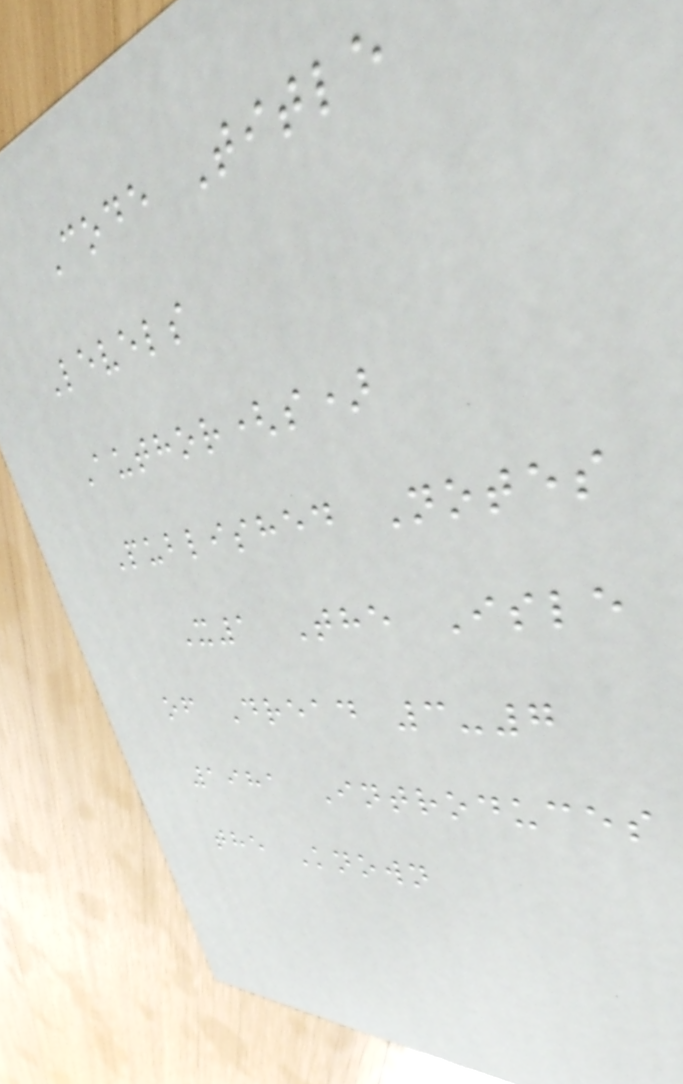Code Title
Levels
Author(s)
Published Notes
X1 The Isle
of Dread 3-7
1981 Introduces
the Known
